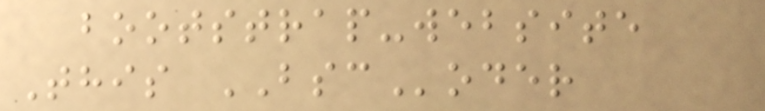bootstrap-website
This BSCoder
